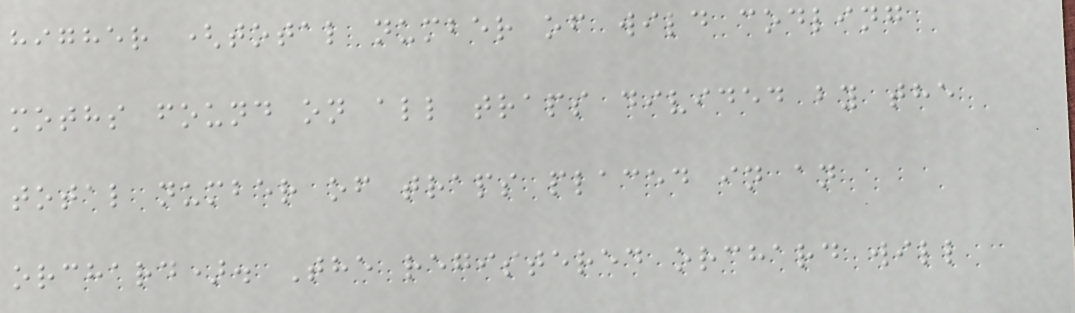higher (total number of wild codling
moths found on all traps divided by the
total number of traps placed in an
orchard). The registered orchard will
